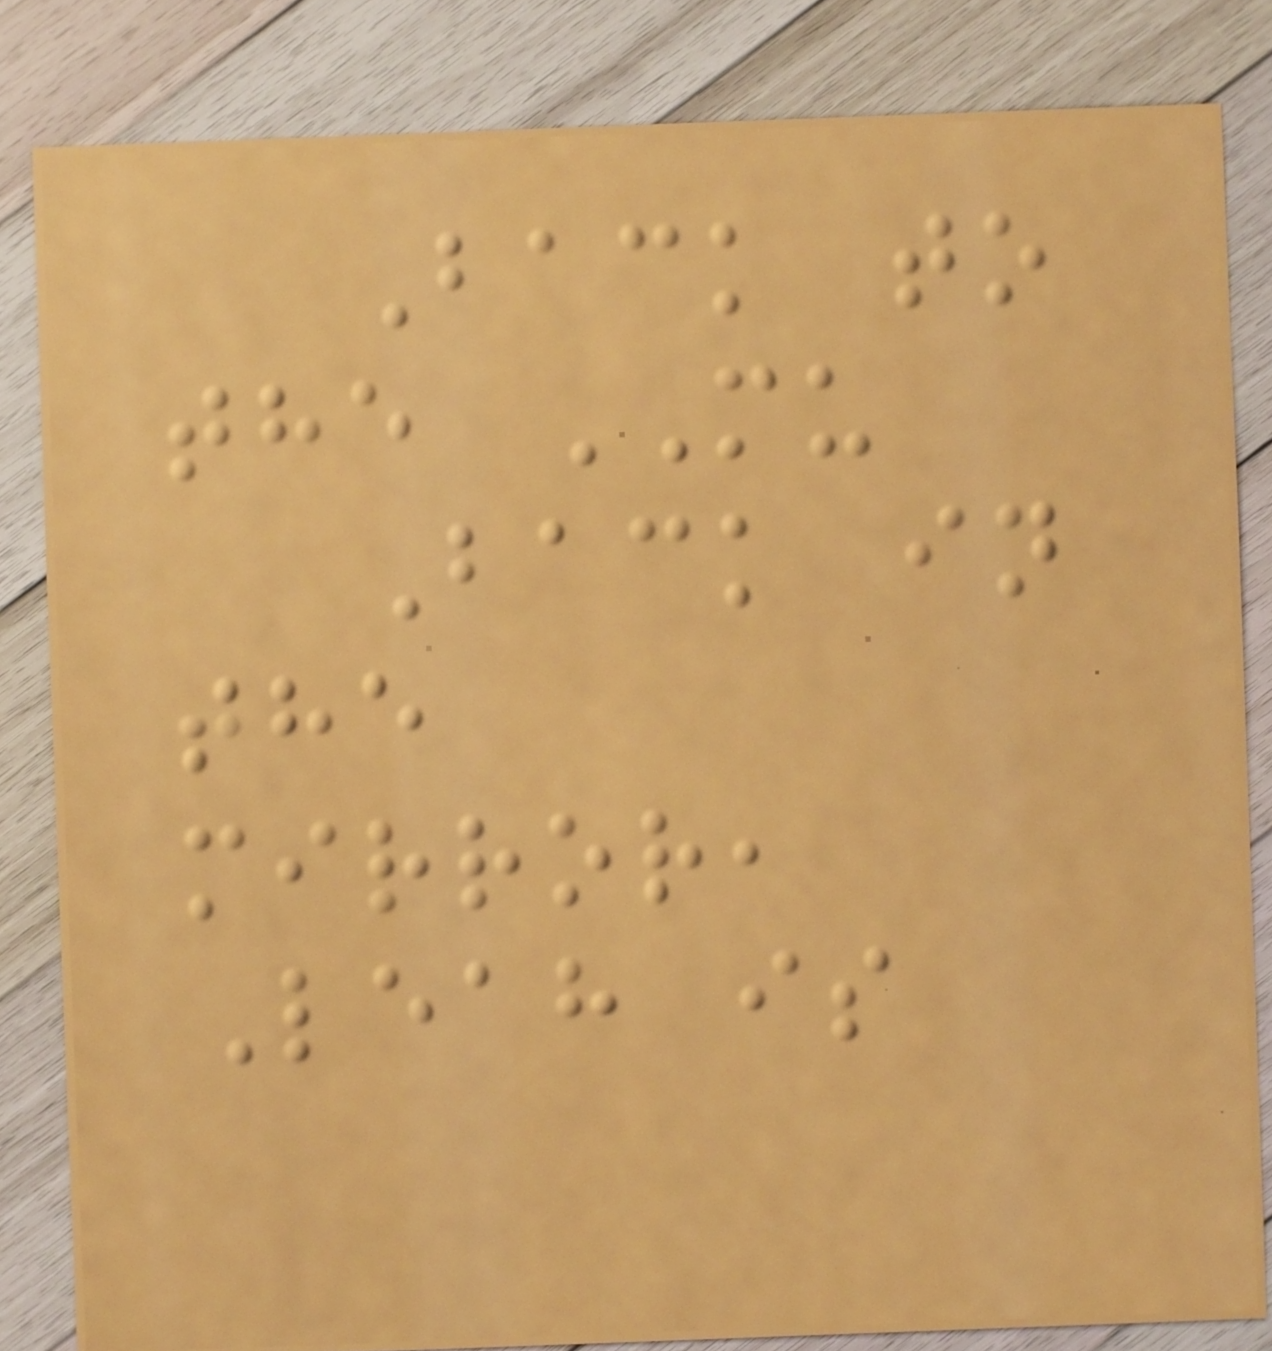Back to
the MU
Back in
the
mirror,
Leah is
